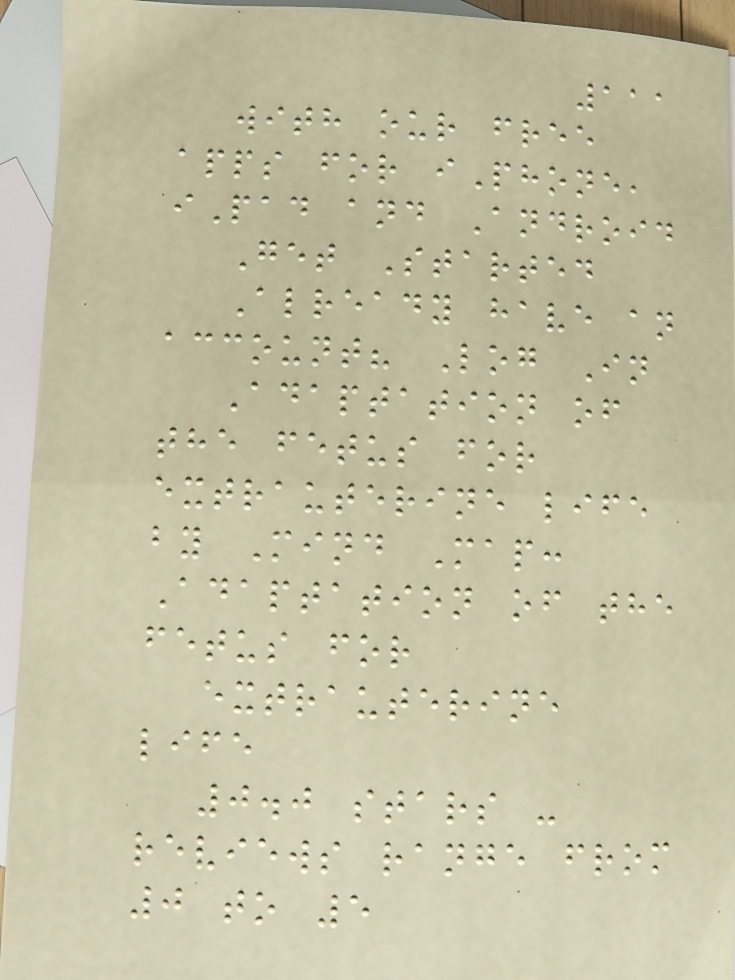111
with our free
apps for iPhone,
iPad and Android
Get Started
Already have an
account? Log In
Adaptation of
the fetus for
extrauterine life
by Mind Map:
Adaptation of the
fetus for
extrauterine
life
0.0 stars -
reviews range from
0 to 5
